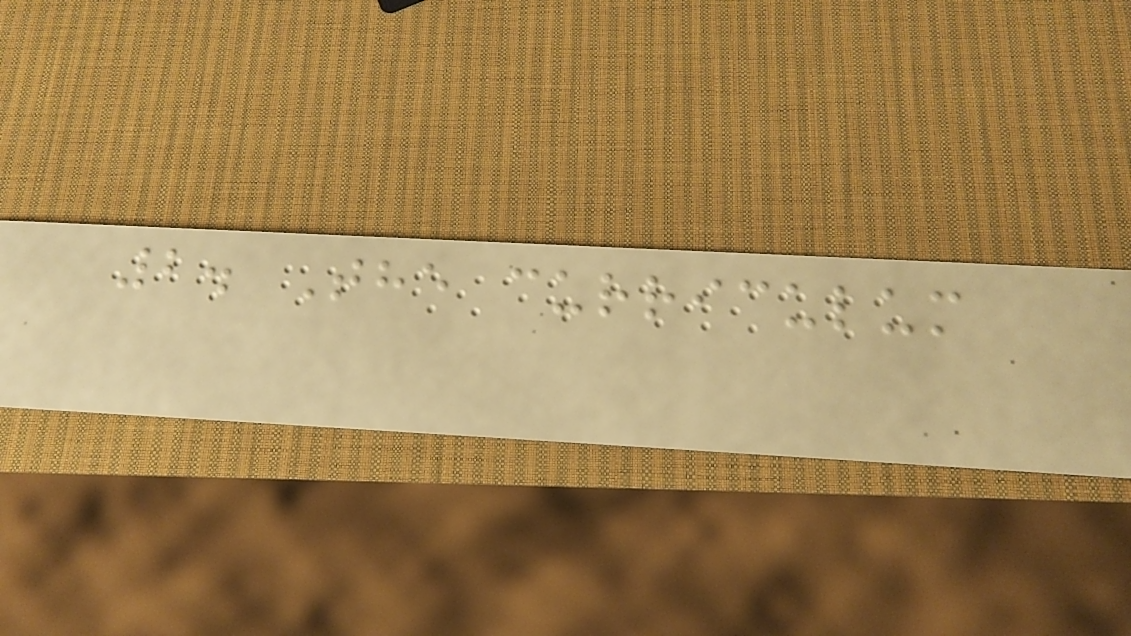2. The curriculum
